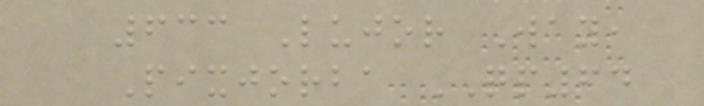633 Lujor Way,
Pixjorba QP64
